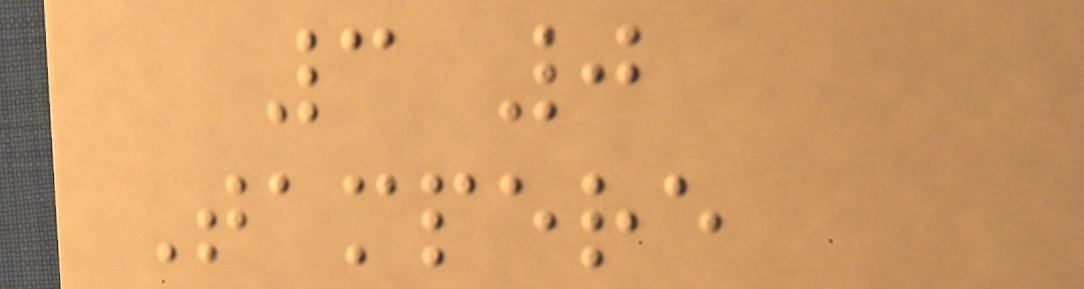3 0
Tampere
